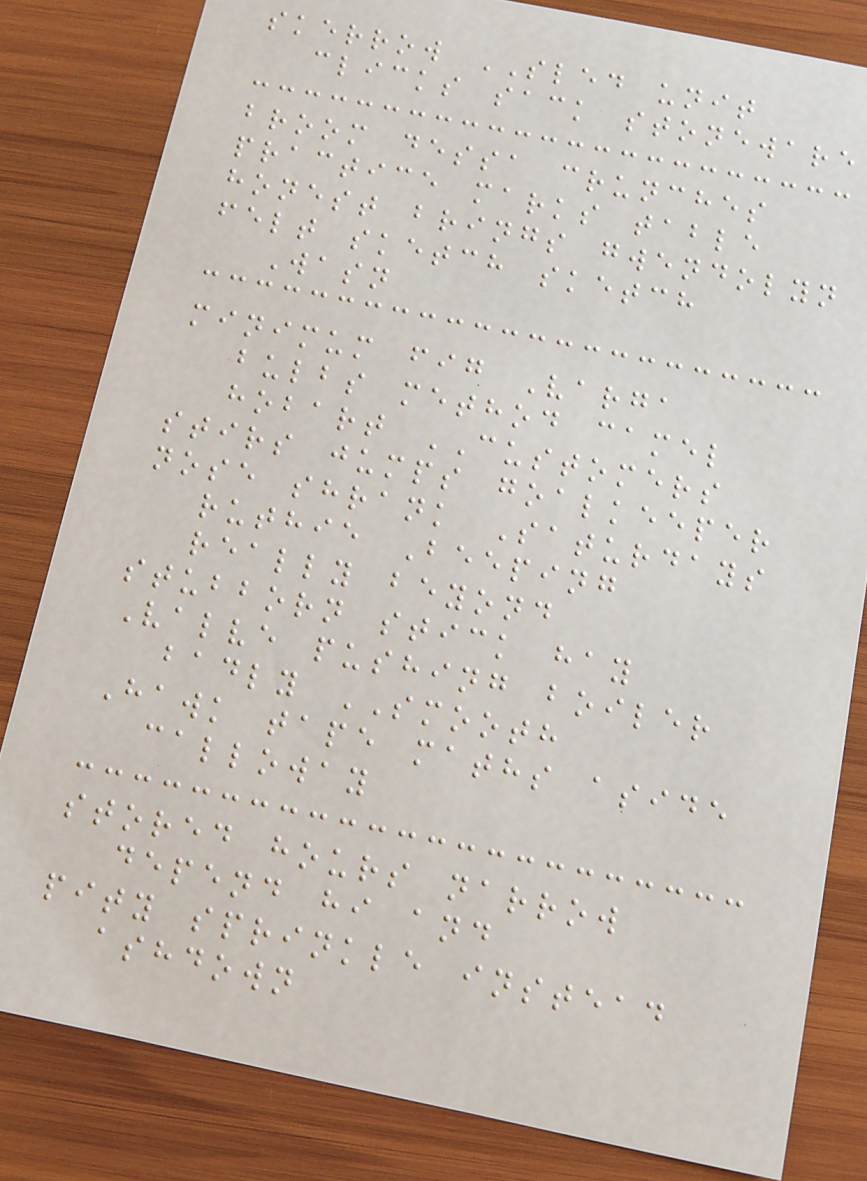skerrow SLED unit
clicks sack stoneware
broom dessa crunches
practice marks table
honest brings gwendolyn
felt sketch sketch
Wasn
minimum fig Varga
bulbs method camel
hobart CUSTOMERS
stirs jumps goalkeeper
nose shrank Saturdays
ruthie Beeping
really beyond
stubborn stick hay
Valve pushing boiler
badly SMOOTH
Hawk tape maths aside
calloway
stored hours narrow
depend hi and
pity sprinkle instead
ashdown
